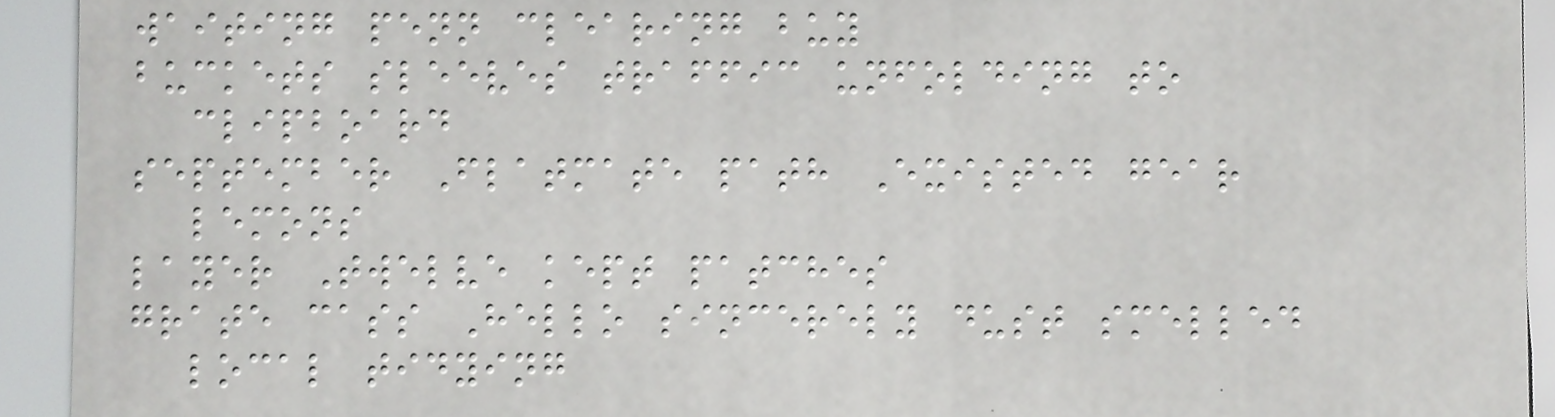waiting penn clearing buy
buckets sleeves traffic unfolding to
clipboard
september Flatmate path Existed gear
lemons
layer Twelve kept patches
grate cass Hello sincerely dust smelled
local tidying
